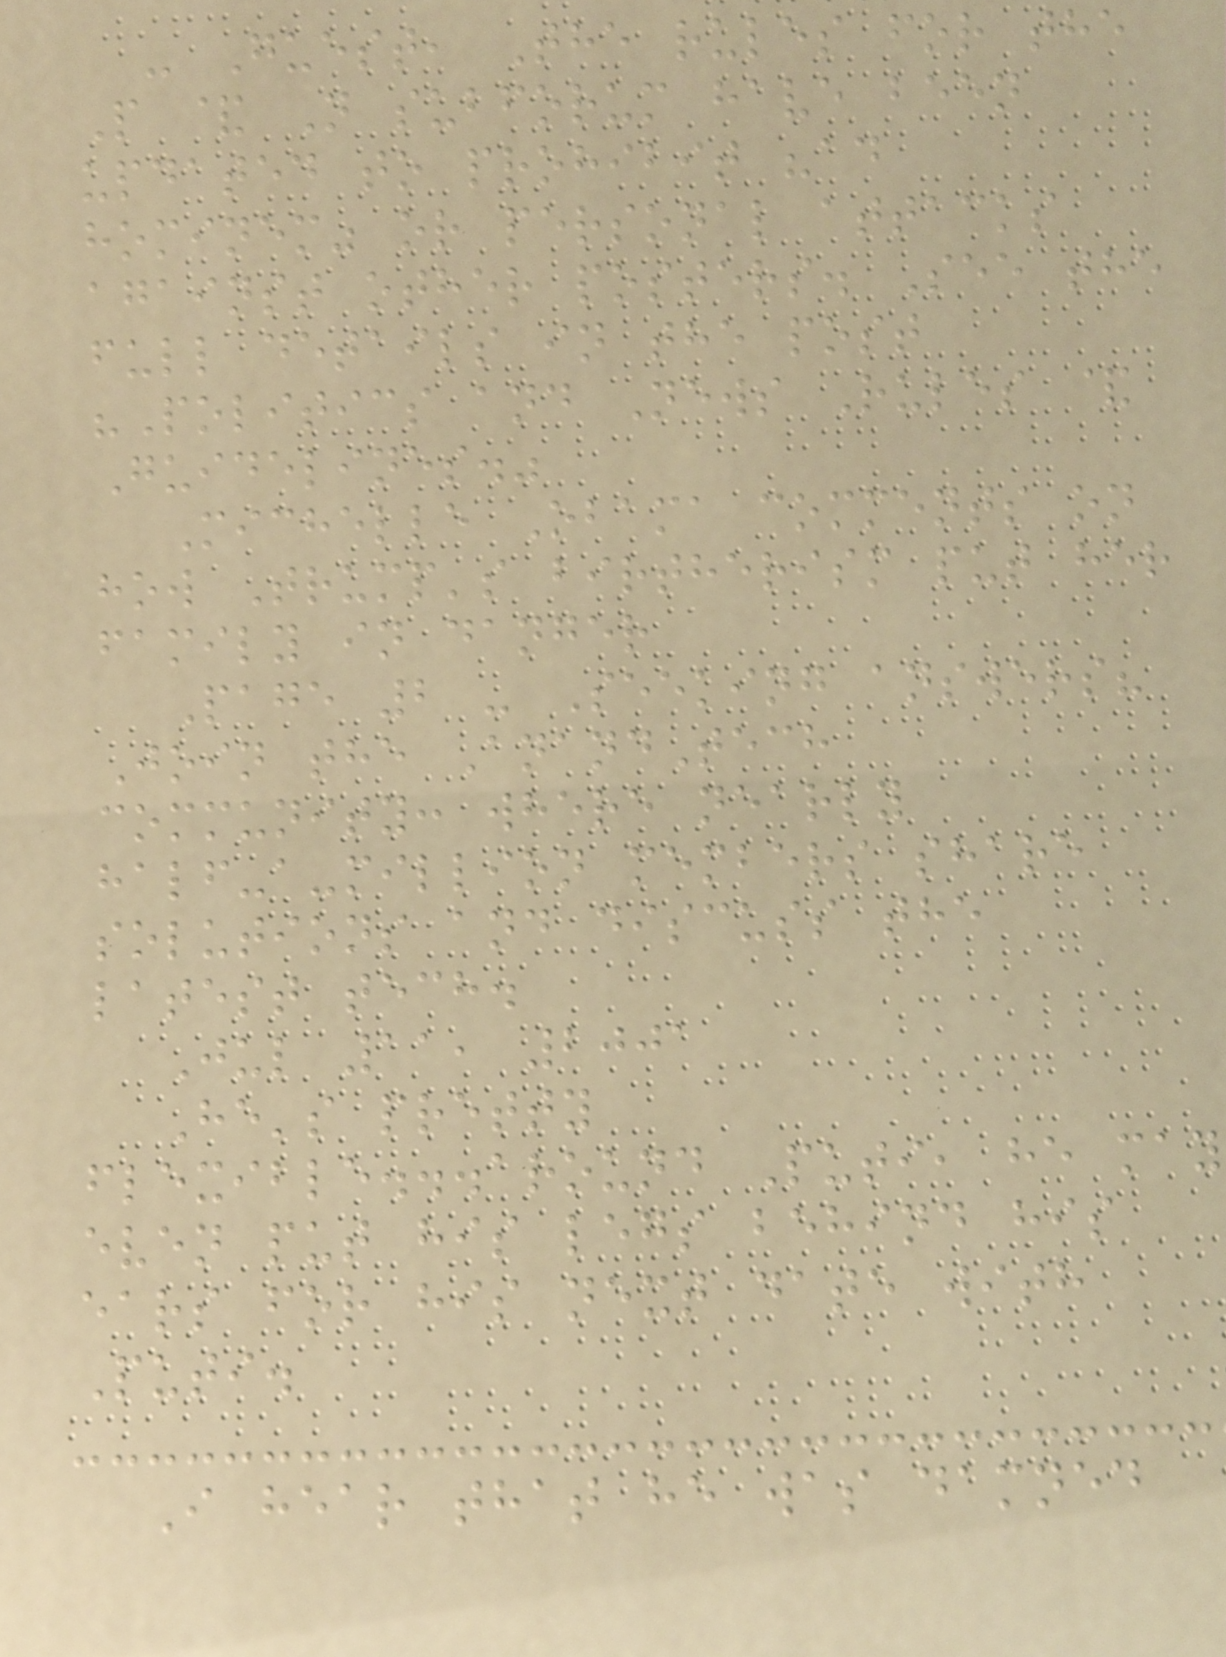- Guest, The rules for the
P & N subforum have been
updated to prohibit "ad
hominem" or personal attacks
against other posters. See the
full details in the post
"Politics and News Rules &
Guidelines."
Michelle Obama comments on
how Trump's birtherism put her
family in danger
Page 2 - Seeking answers?
Join the AnandTech
community: where nearly
half-a-million members share
solutions and discuss the
latest tech.
Jul 11, 2001
He's pretty
flexible...around Puti, he may
even put his legs behind his
ears for his next date with
Puti.
I hear that he was damned
